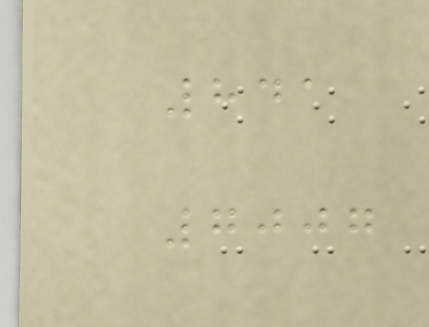841
7007
